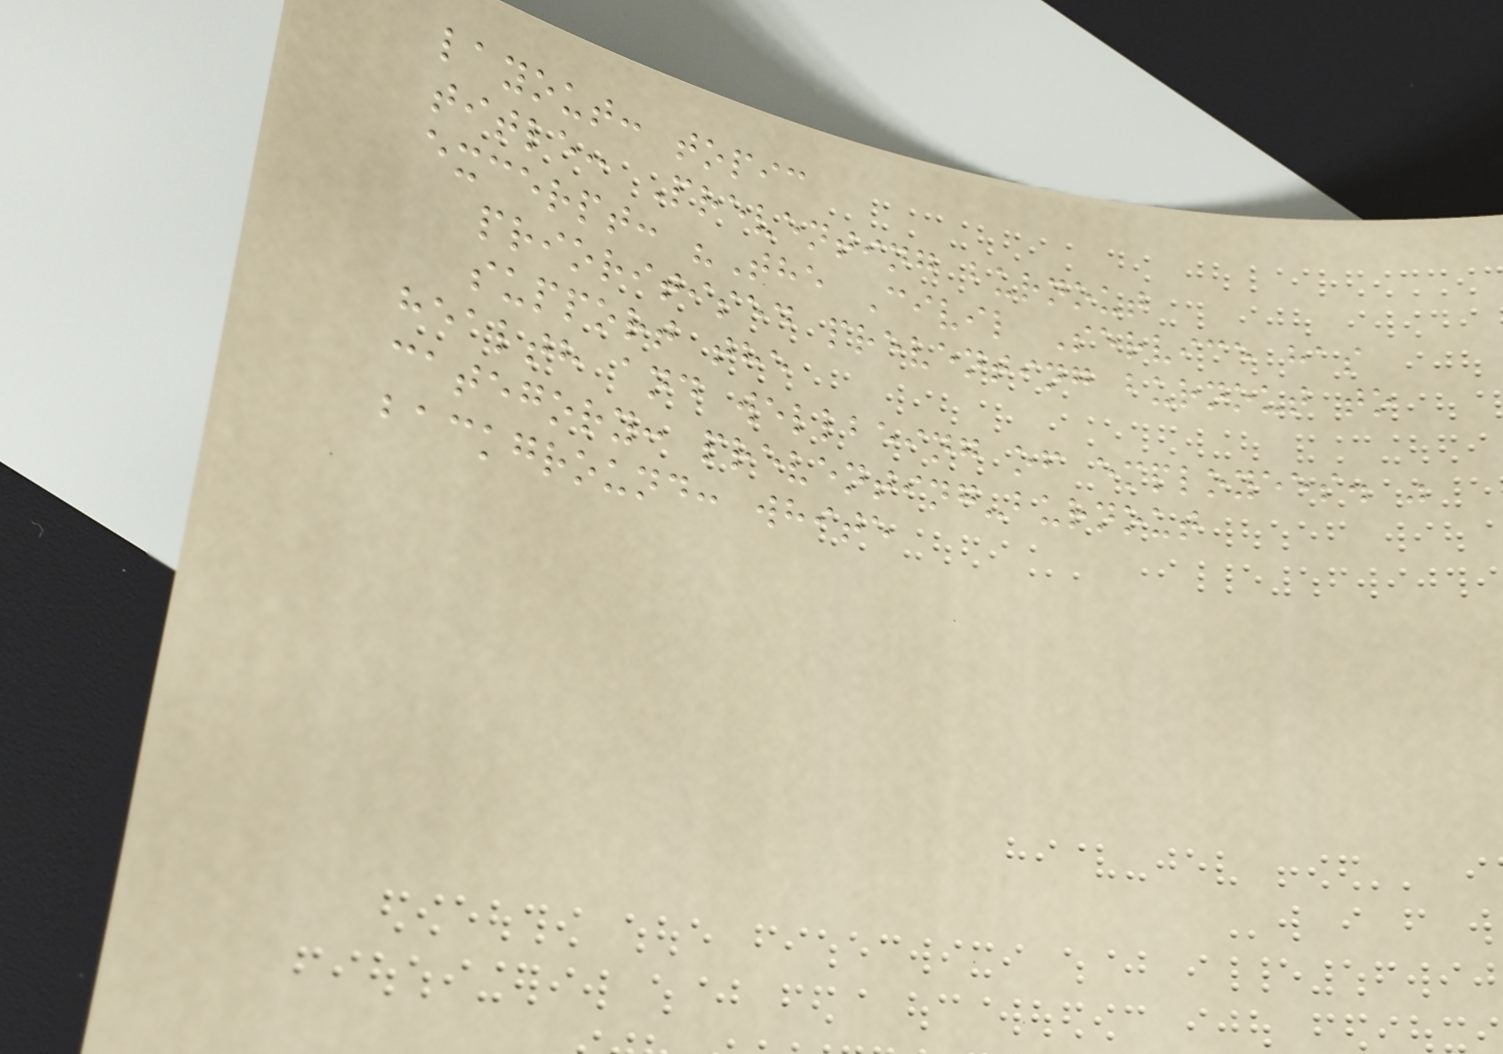layout: topic
title: Preventing burnout
excerpt: "The Civil Service has
prioritised preventing burnout to
support the
health and wellbeing of employees. "
category: preventing-burnout
background: white
